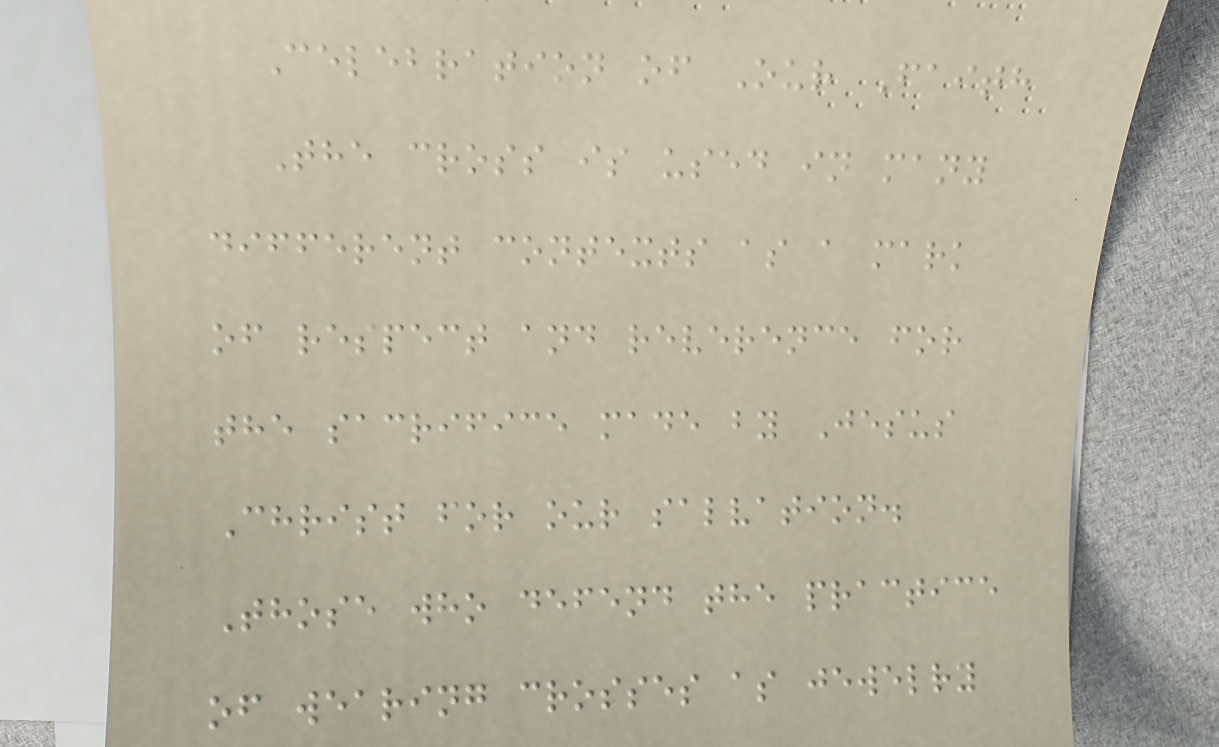Celebration of Our Faith
The cross is used in many
different contexts as a mark
of respect and reverence for
the sacrifice made by Jesus
Christ for our salvation.
Those who defend the practice
of wearing crosses as jewelry
